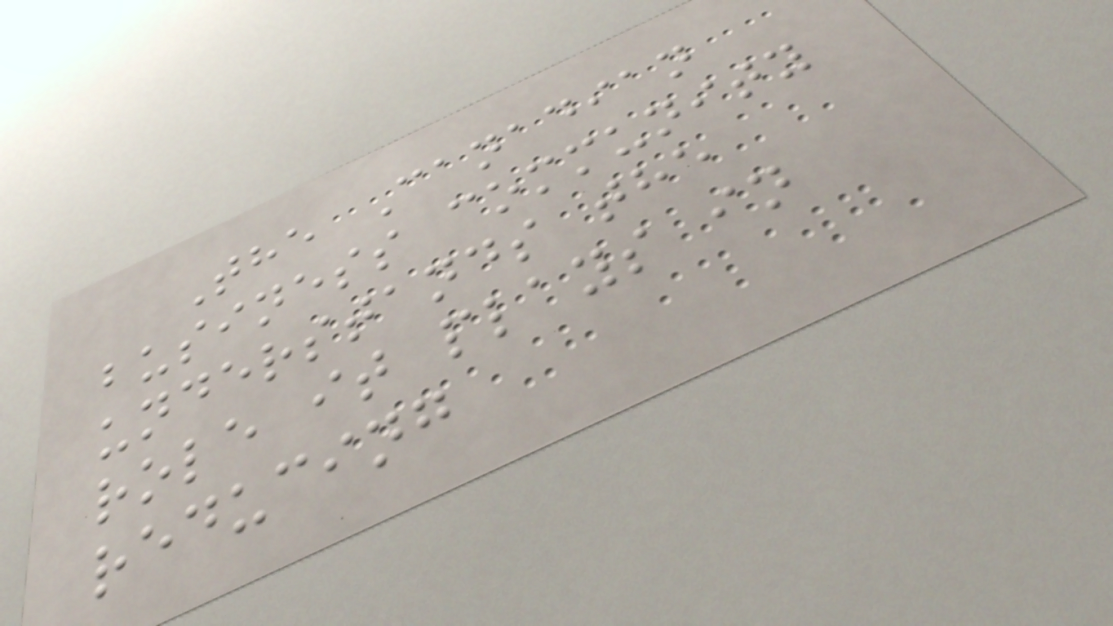The Canadian
business community
understands the
role it plays in
reducing
